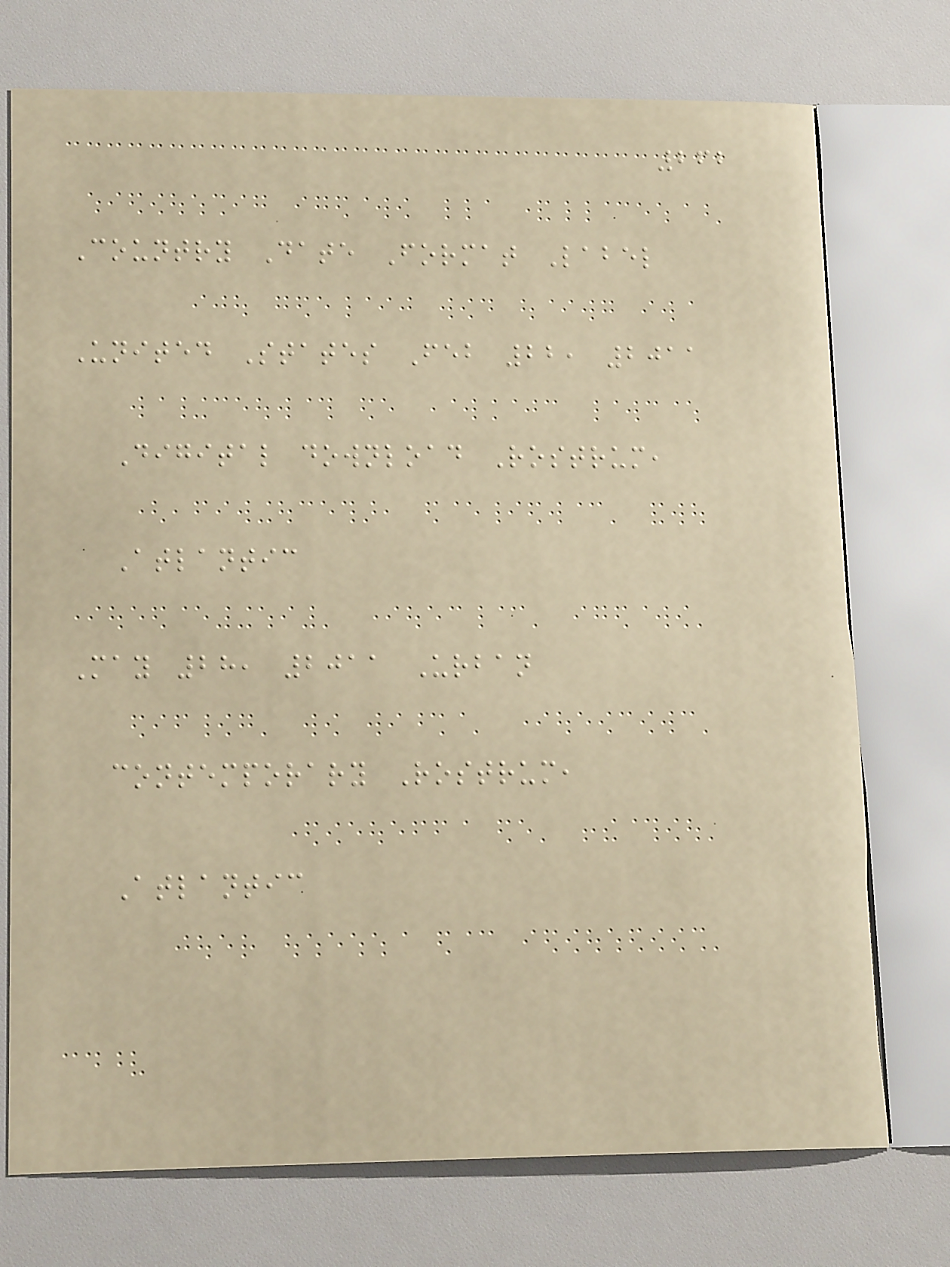262
Country Date Format Label
United States Feb 22, 2011
Digital download Rostrum,
Atlantic
May 28, 2011 Urban
contemporary Rostrum,
Atlantic
